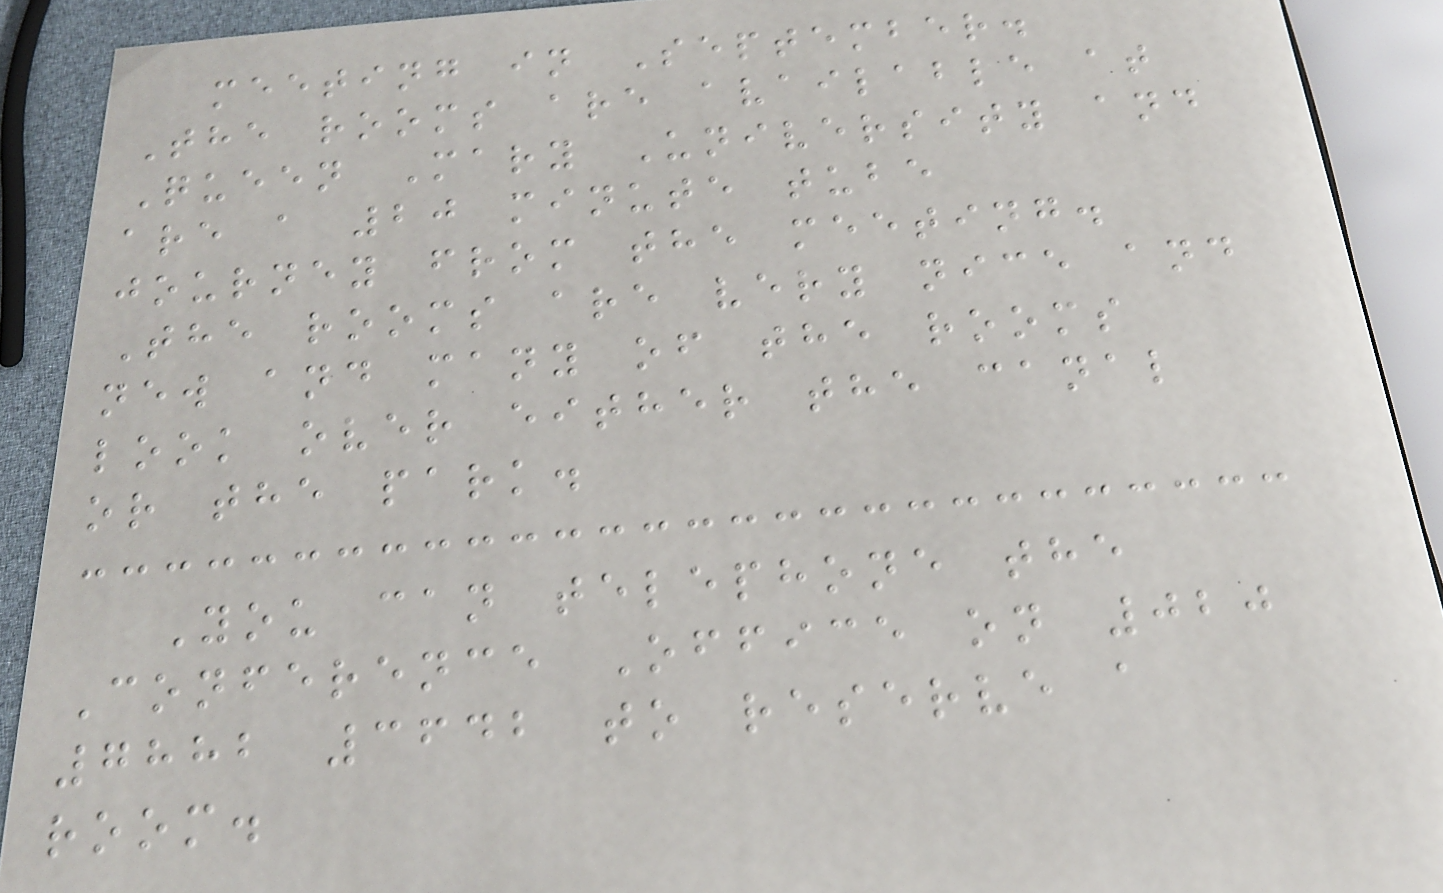meeting in September.
The rooms are available at
Queen Mary University and
are a 20 minute tube
journey from the meeting.
The rooms are very nice and
new and many of the rooms
look over either the canal
or the park.
You can telephone the
Conference Office on 020
7882 3642 to reserve a
room.
